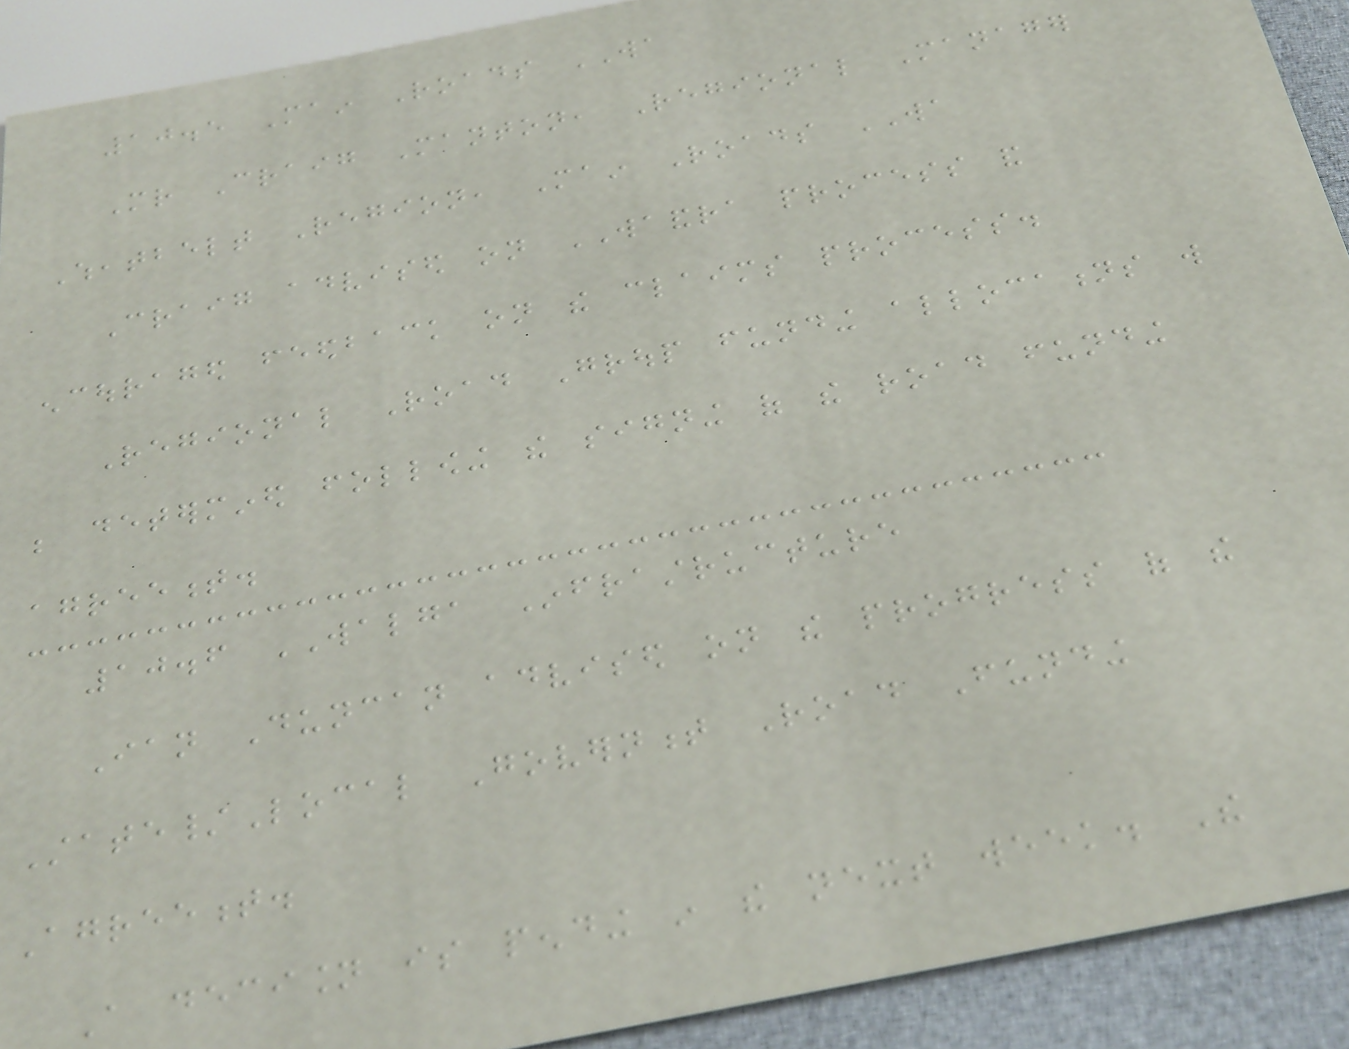10.5 Main Roads WA
Mr Craig Manton, Regional Manager
Wheatbelt Region, Main Roads WA
Craig advised on WAANDRA process and
encouraged feedback on the claims process.
Regional Road Group funding allocations will
be determined following the signing of the road funding
agreement.
10.6 WALGA Infrastructure
Ian Duncan advised on the progress of the
State/Local Government Road Funding
Agreement.
A decision is pending in the next week. The
